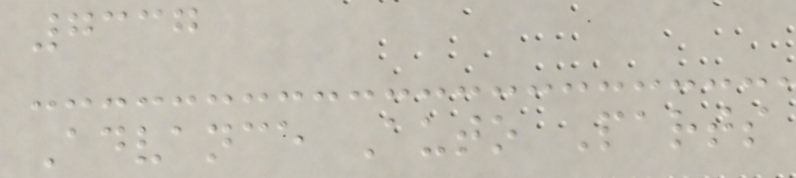7337
Advance Auto Parts
